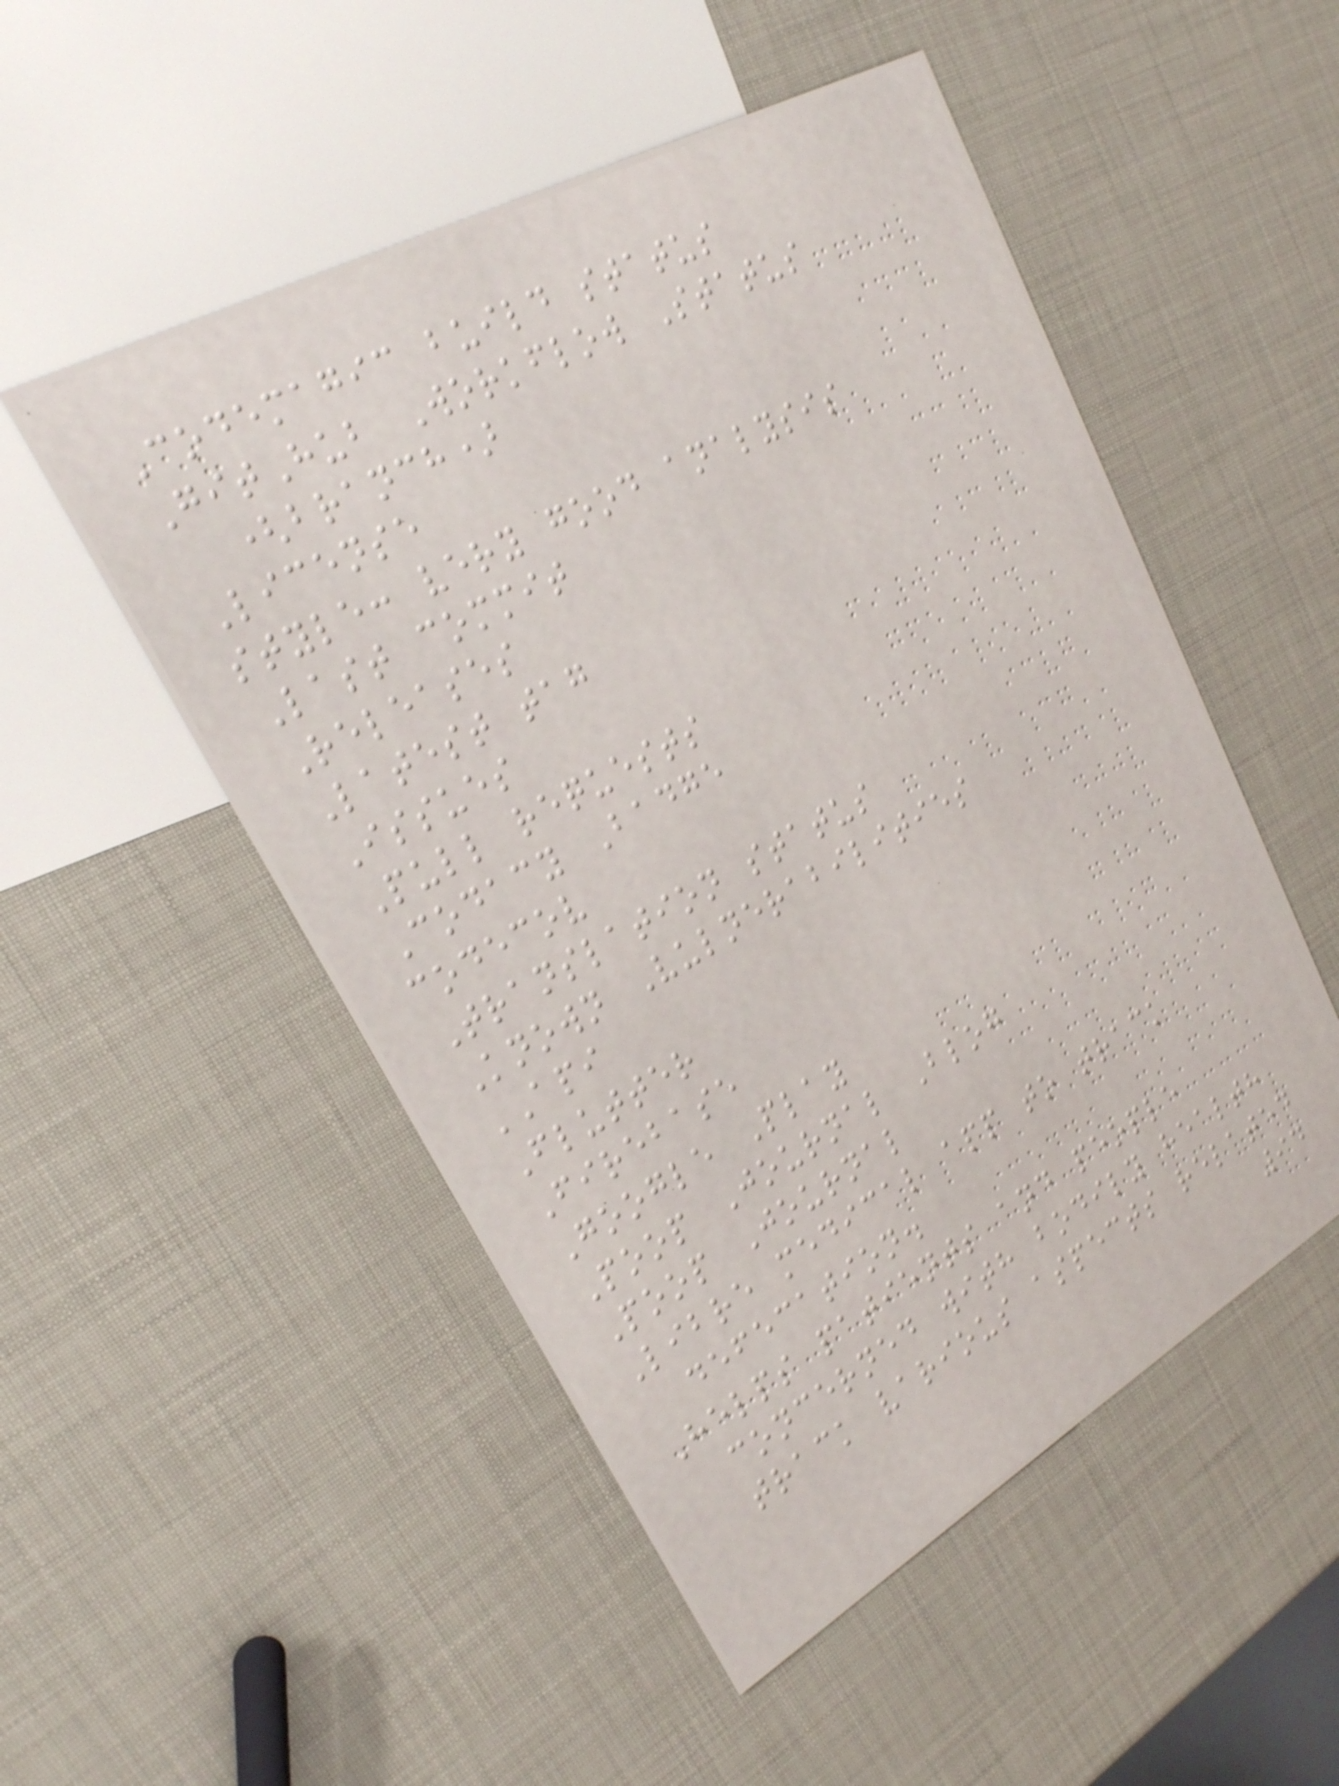Codemagic build status
GitHub Workflow Status
(branch)
License
style: very good analysis
Last commit
Releases
Latest tag
Issues
Pull requests
Codacy Badge
codecov
Translation status
Known Vulnerabilities
API
Flutter
Firebase
Google Play
Poop Journal Blog
Poop Journal
Libre medical app to track
defecation.
Helps patients and people
concerned with bodily health
track various aspects related
94
